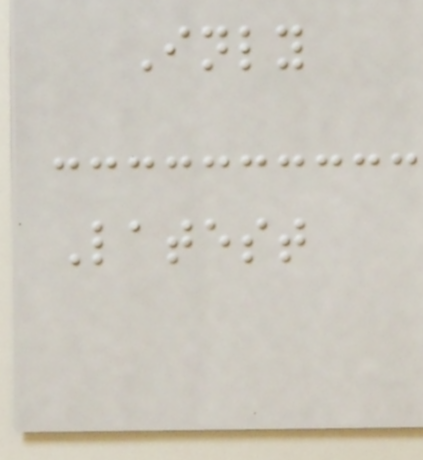Inly
Latest
